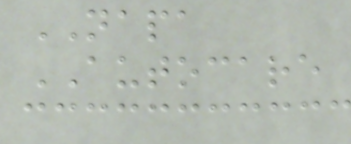NAPA
AUTOCARE
